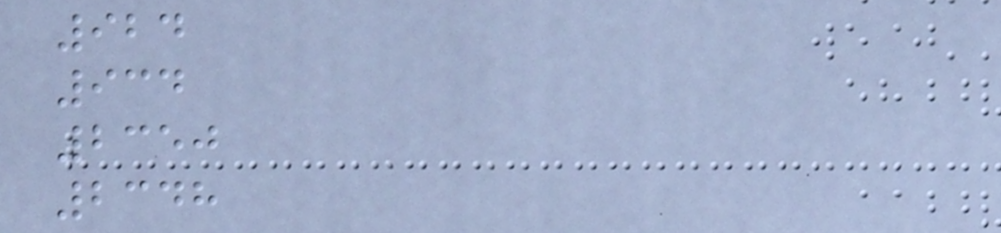924
934
2350
2348
